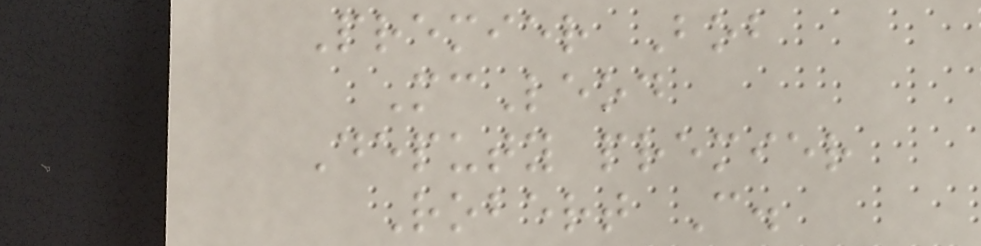Premier Bob
McLeod
Deputy premier
Robert C.
